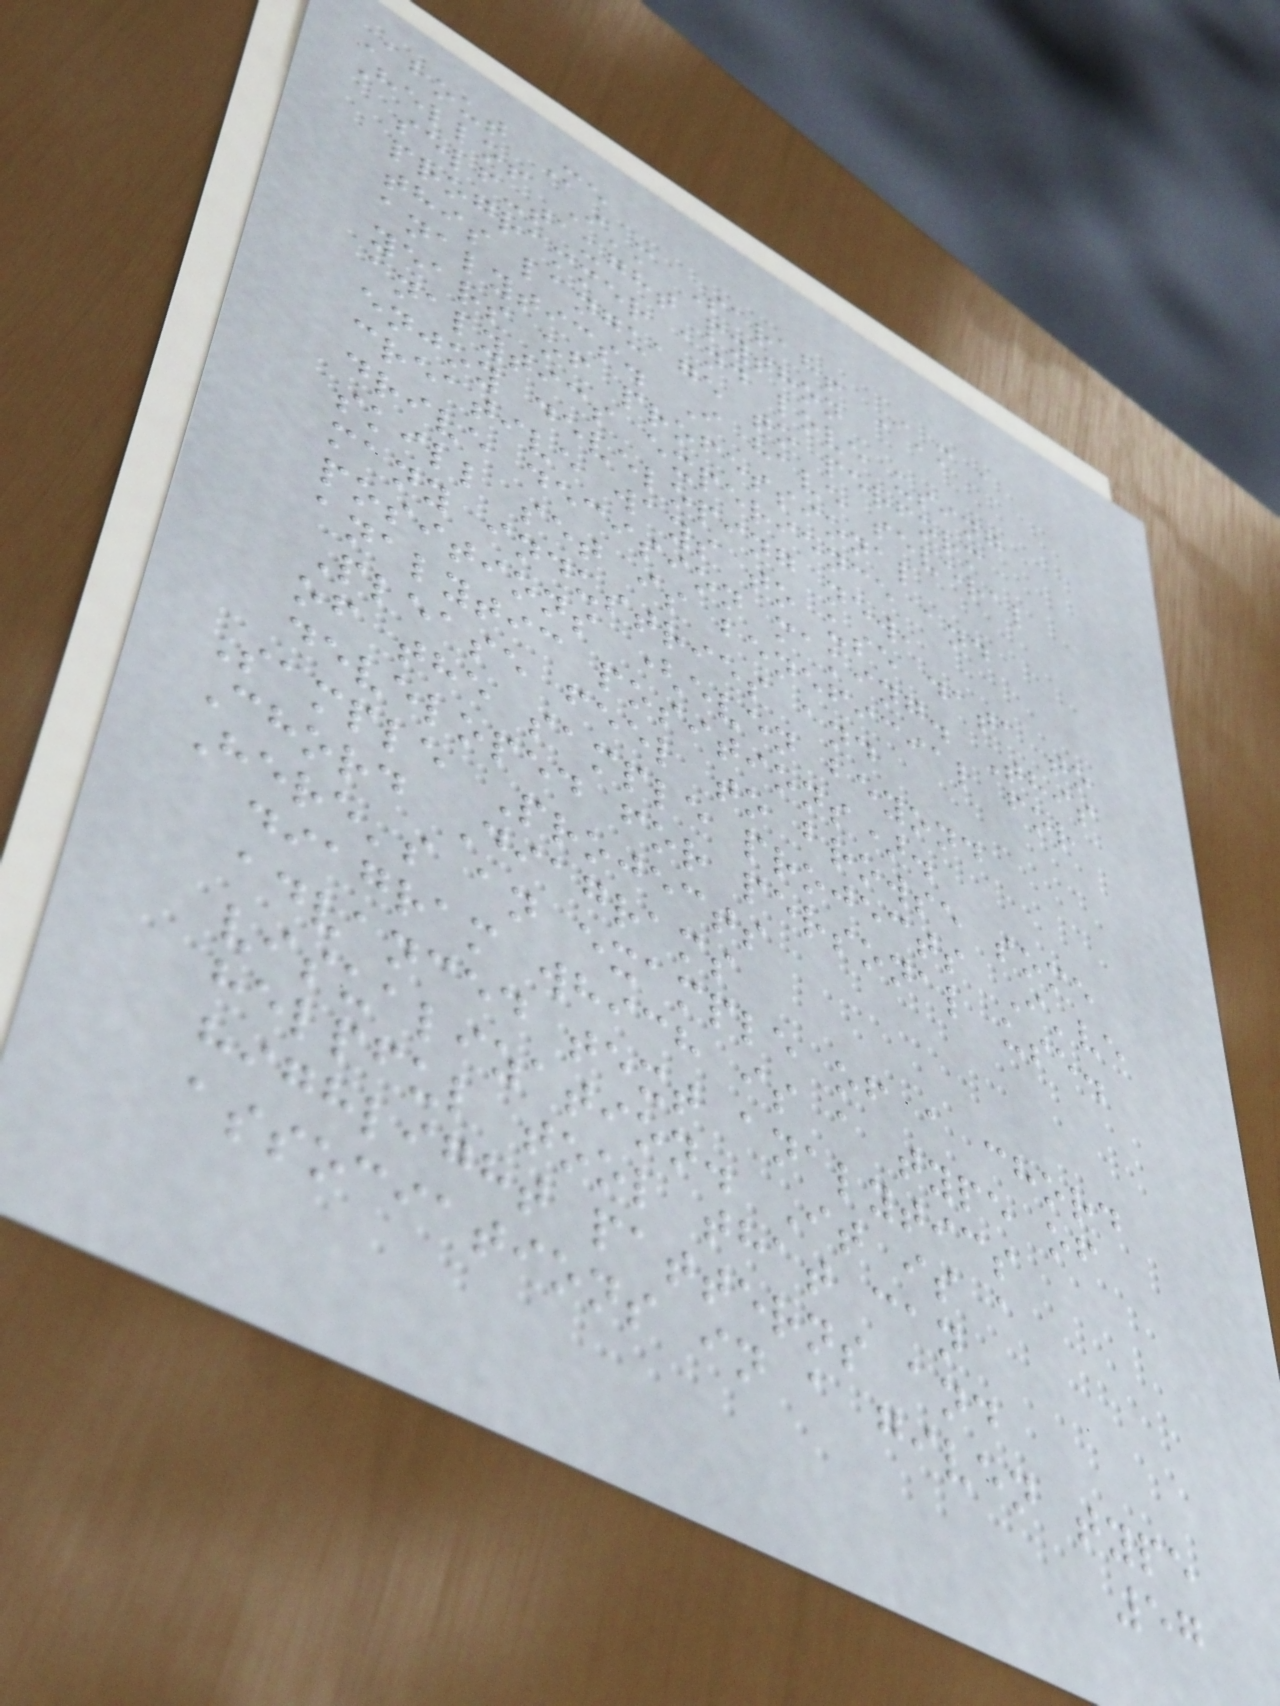About Me
Hello! I'm Sarah! I'm a
self-taught python
programmer and love using
this language to perform
analytics. I have several
years of professional
analytics experience and
enjoy developing new,
creative ways to use data to
drive decision making. This
skill set is beneficial for
many industries and
positions (even beyond
analytic positions).
Please feel to browse some
of the sample projects I've
developed for personal use.
Sample Projects
Chord Diagrams
Here's an example of a chord
diagram which is a type of
advanced text analytics
visualization. It is a
helpful tool that can
highlight patterns and
associations in a given type
57
